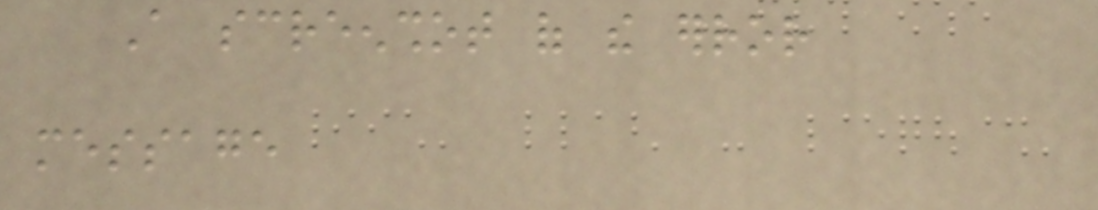A screenshot of the error
message
